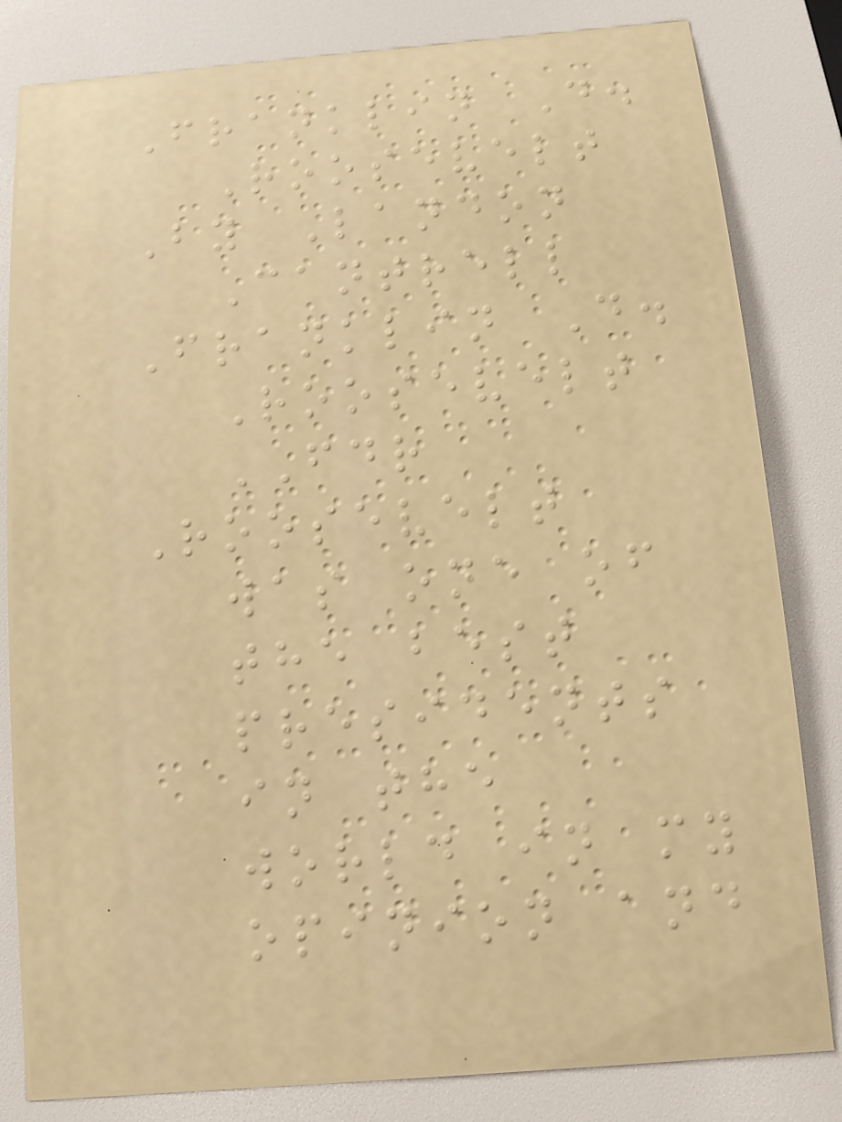Franklin D.
Roosevelt
By Landon
Cantrell
Franklin D.
Roosevelt
FDR
Roosevelt
was one of
the best
presidents
in the
world in my
opinion and
